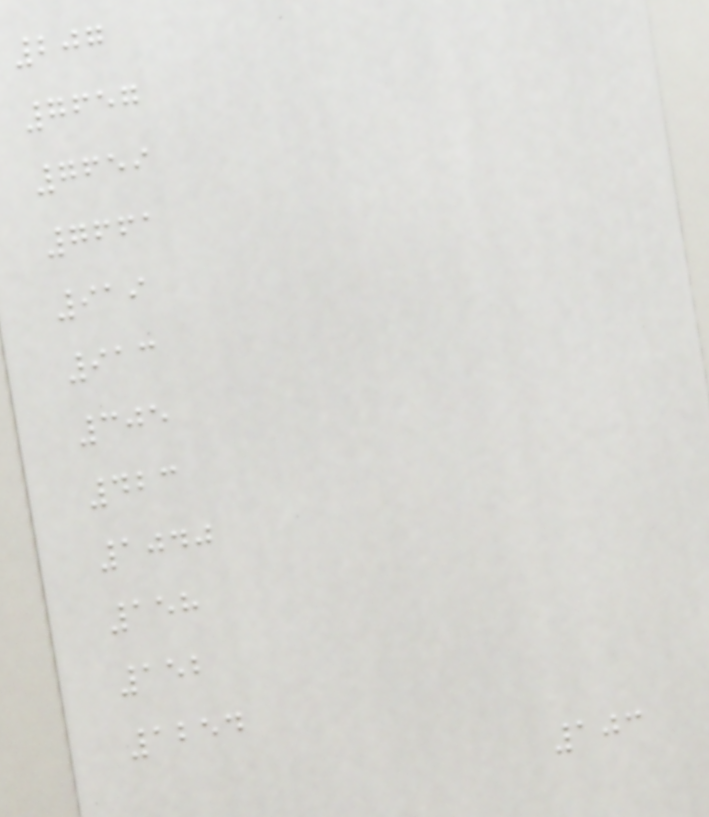207
7657
7659
7661
919
913
305
423
1040
158
152
1254
103
